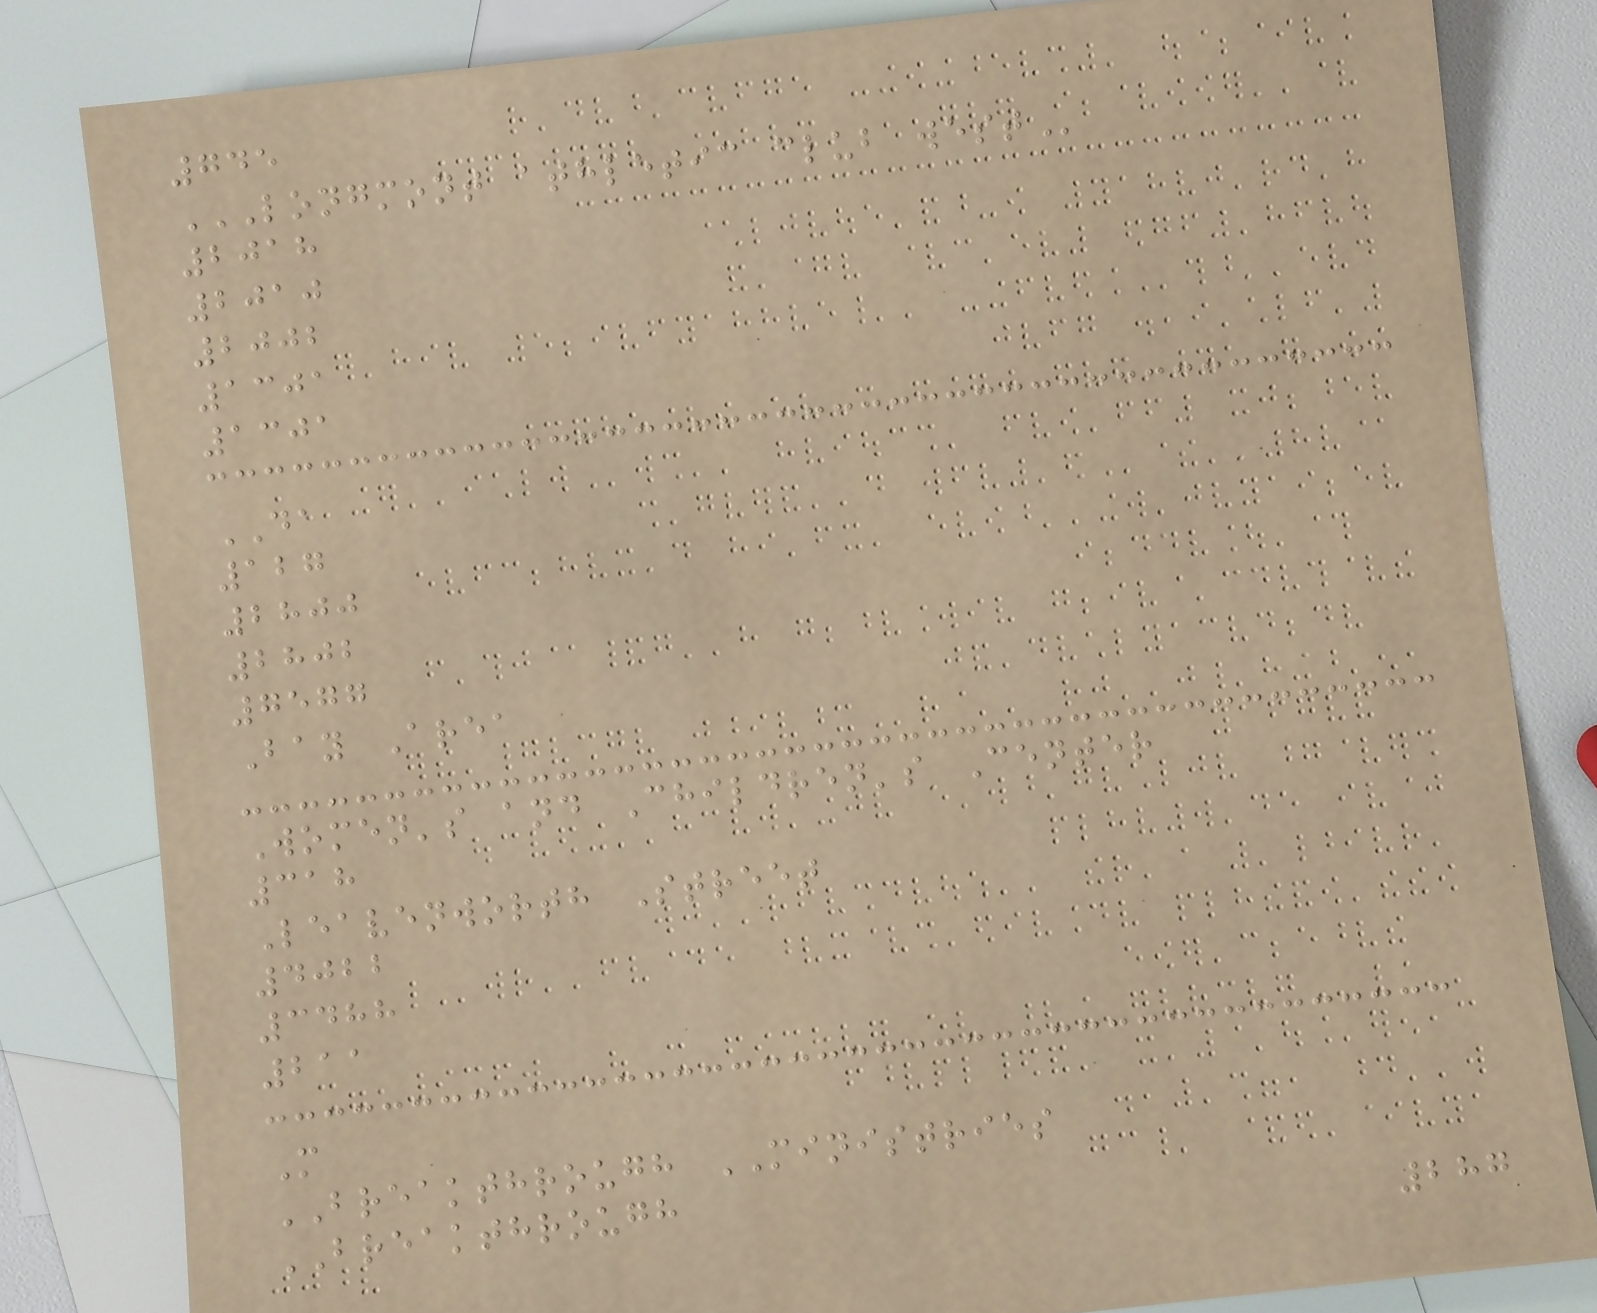745
LONGMONT ATHLETIC CLUB WEST
2018
2010
2002
1301
1301
DA
127
2800
2802
7577
Bay Area
Women's and Children's Center
318
Leavenworth Street
4022
3488
211
M
BREAKTHROUGH MINISTRIES
BREAKTHROUGH
287
